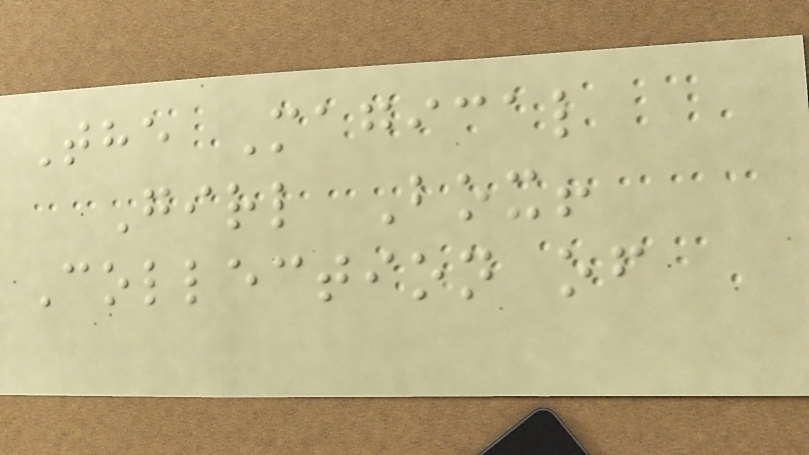The Magical
Girl Box!
Collection of
